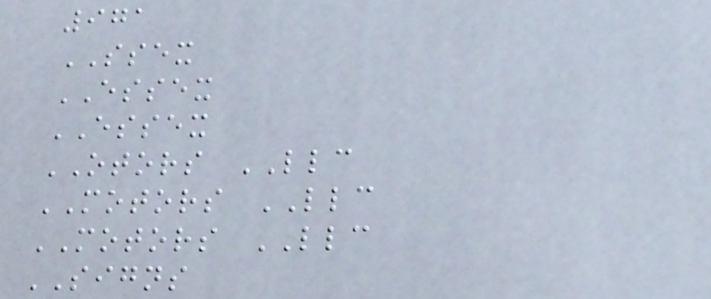971
SSEX
ESSEX
ESSEX
OTORS LLC
MOTORS LLC
MOTORS LLC
SIGNS
